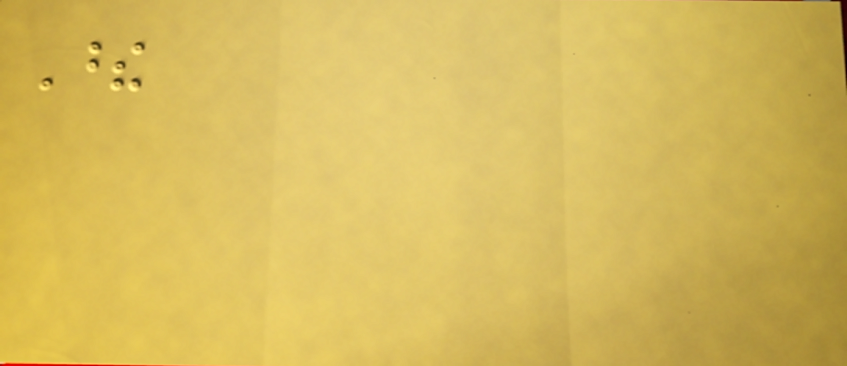These
